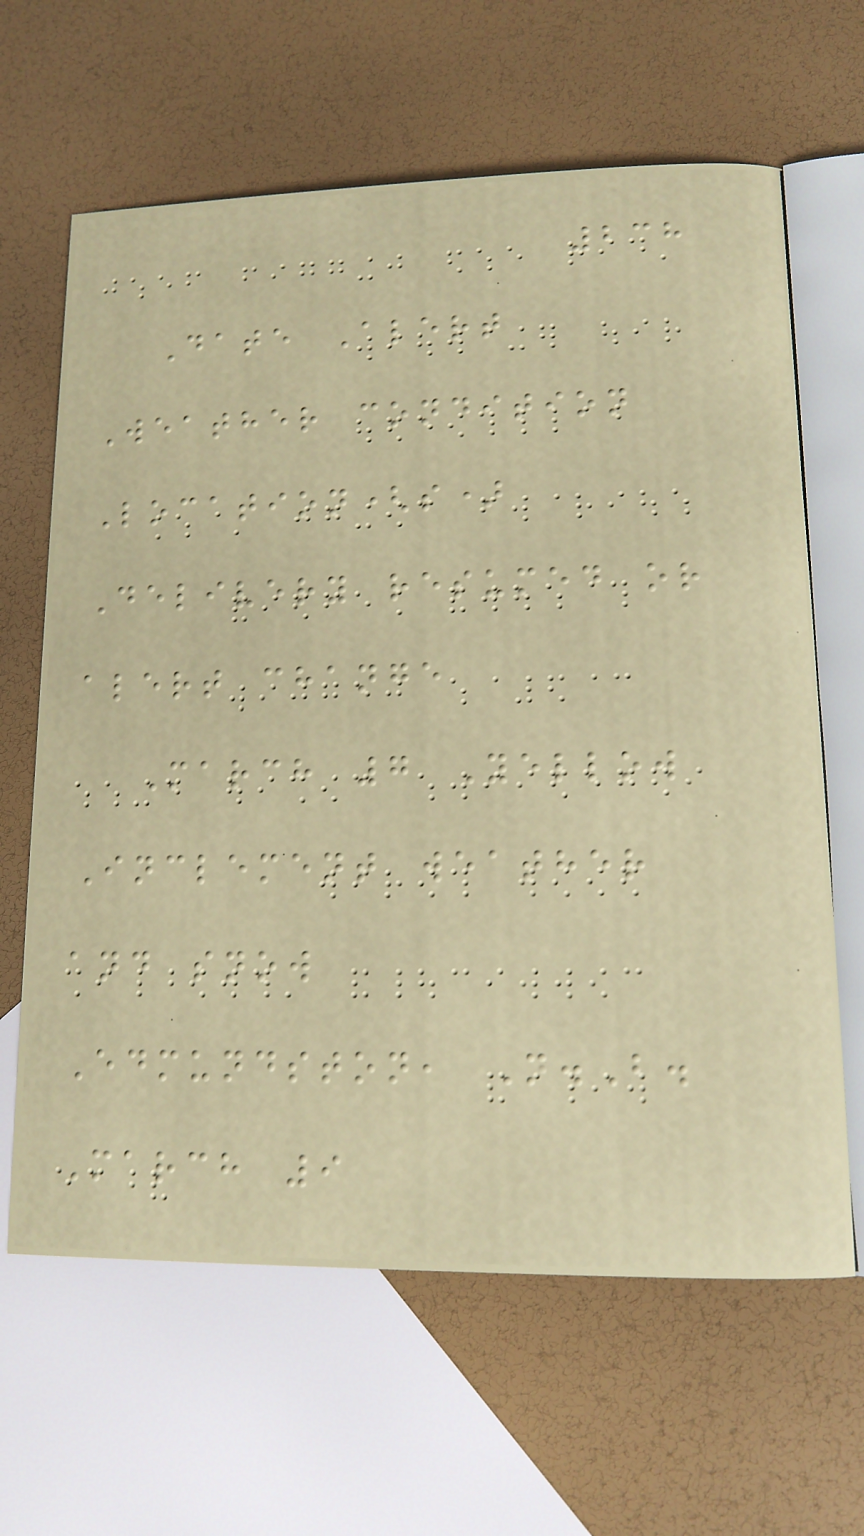238
Date Alert
Weather condition
Location(s)
Delivery resumed or
alert change
March 7 Yellow
Inclement weather
and snow
Edmundston, N.B.
March 9
